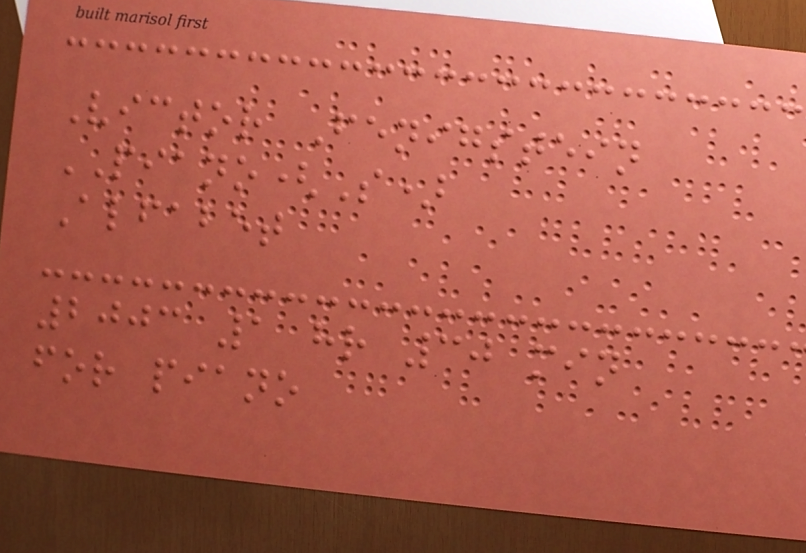Victor Fenigstein
PIANO(S)
Alfabet
2003 1 hr 30 min
for piano
